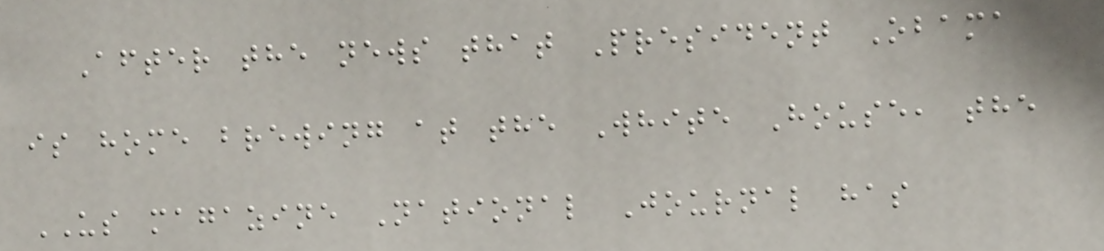After the news that President Obama
is home brewing at the White House, the
US magazine National Journal has
